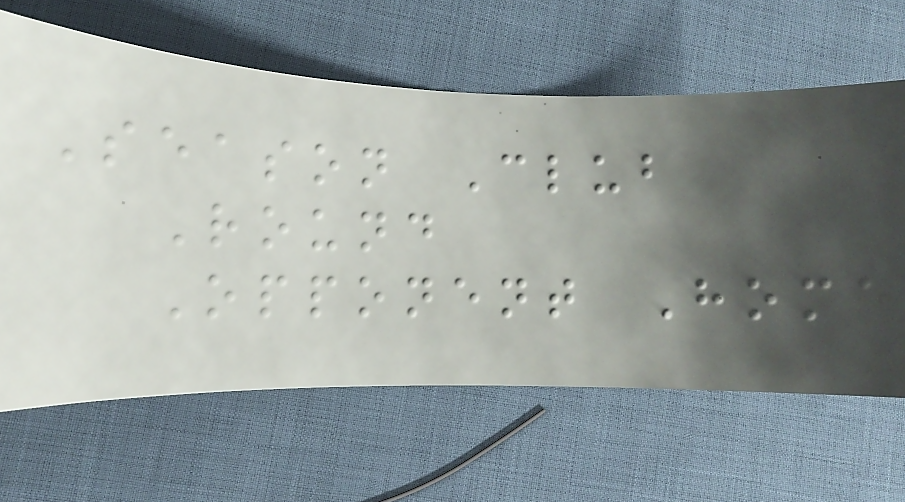Season Club
Round
Opponent Home
